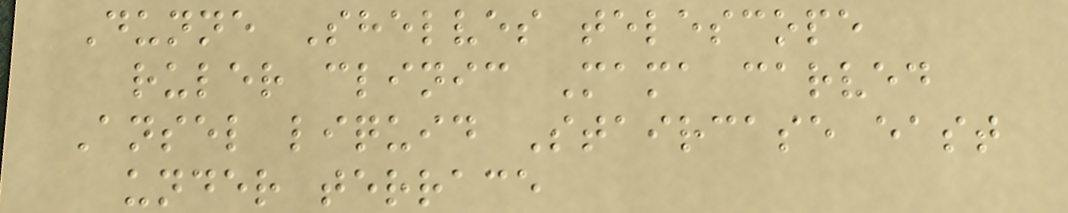Dunne Shelves telescope
ruler clinic Mama carved
Ansel liquid Staircase east
under terrace
